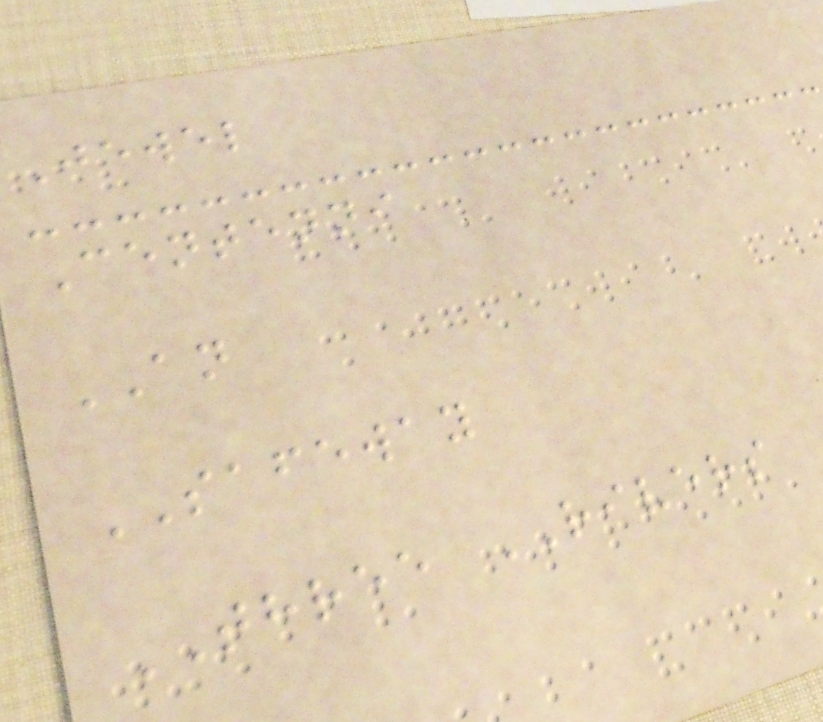Jewel
Centenni
AN
SAFEWAY
THREE RIVERS
